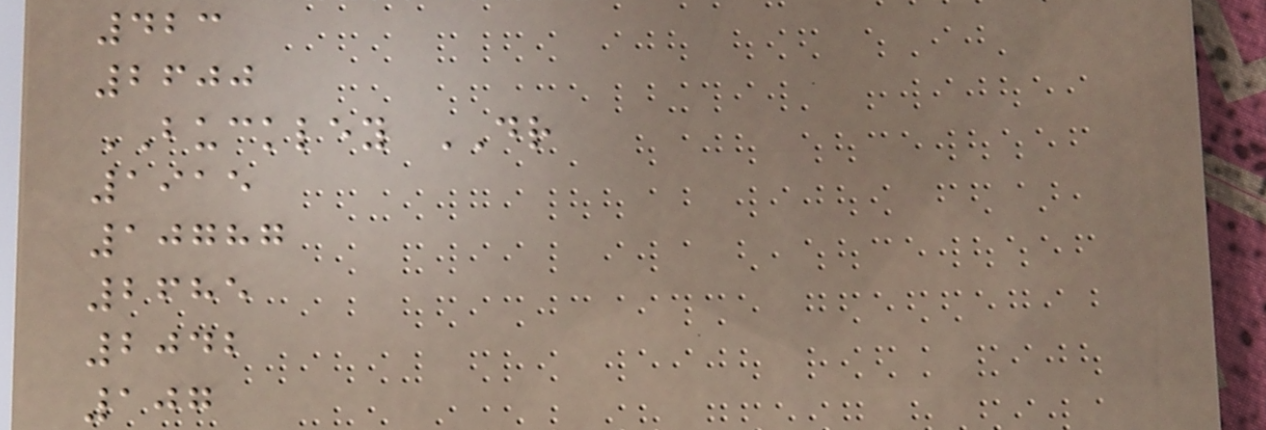423
2600
BUCKLEY DR
1915
10787
2685
2042
107
